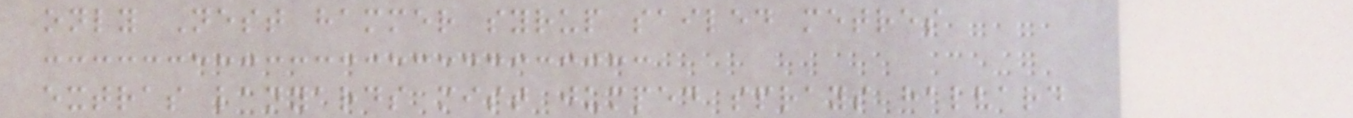only Nest hammer syrup sailed metres
extras lanyards mist jumped sprays halvard
